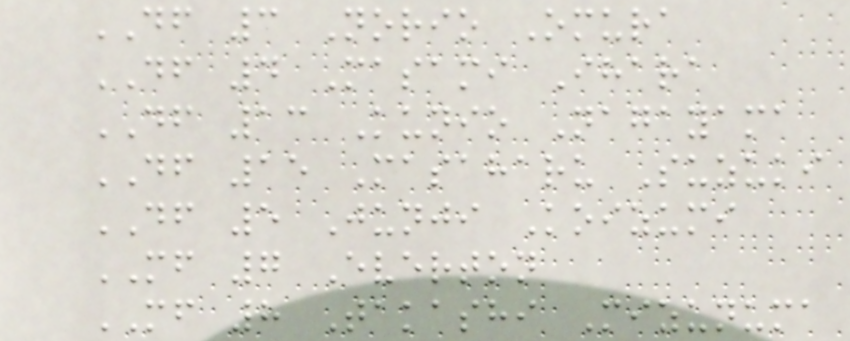DF 3 Norio Omura
DF 4 Masami Ihara
DF 13 Kunio Nagayama
DF 15 Masaharu Suzuki
DF 5 Junji Koizumi
MF 7 Everton
MF 8 Takashi Mizunuma
